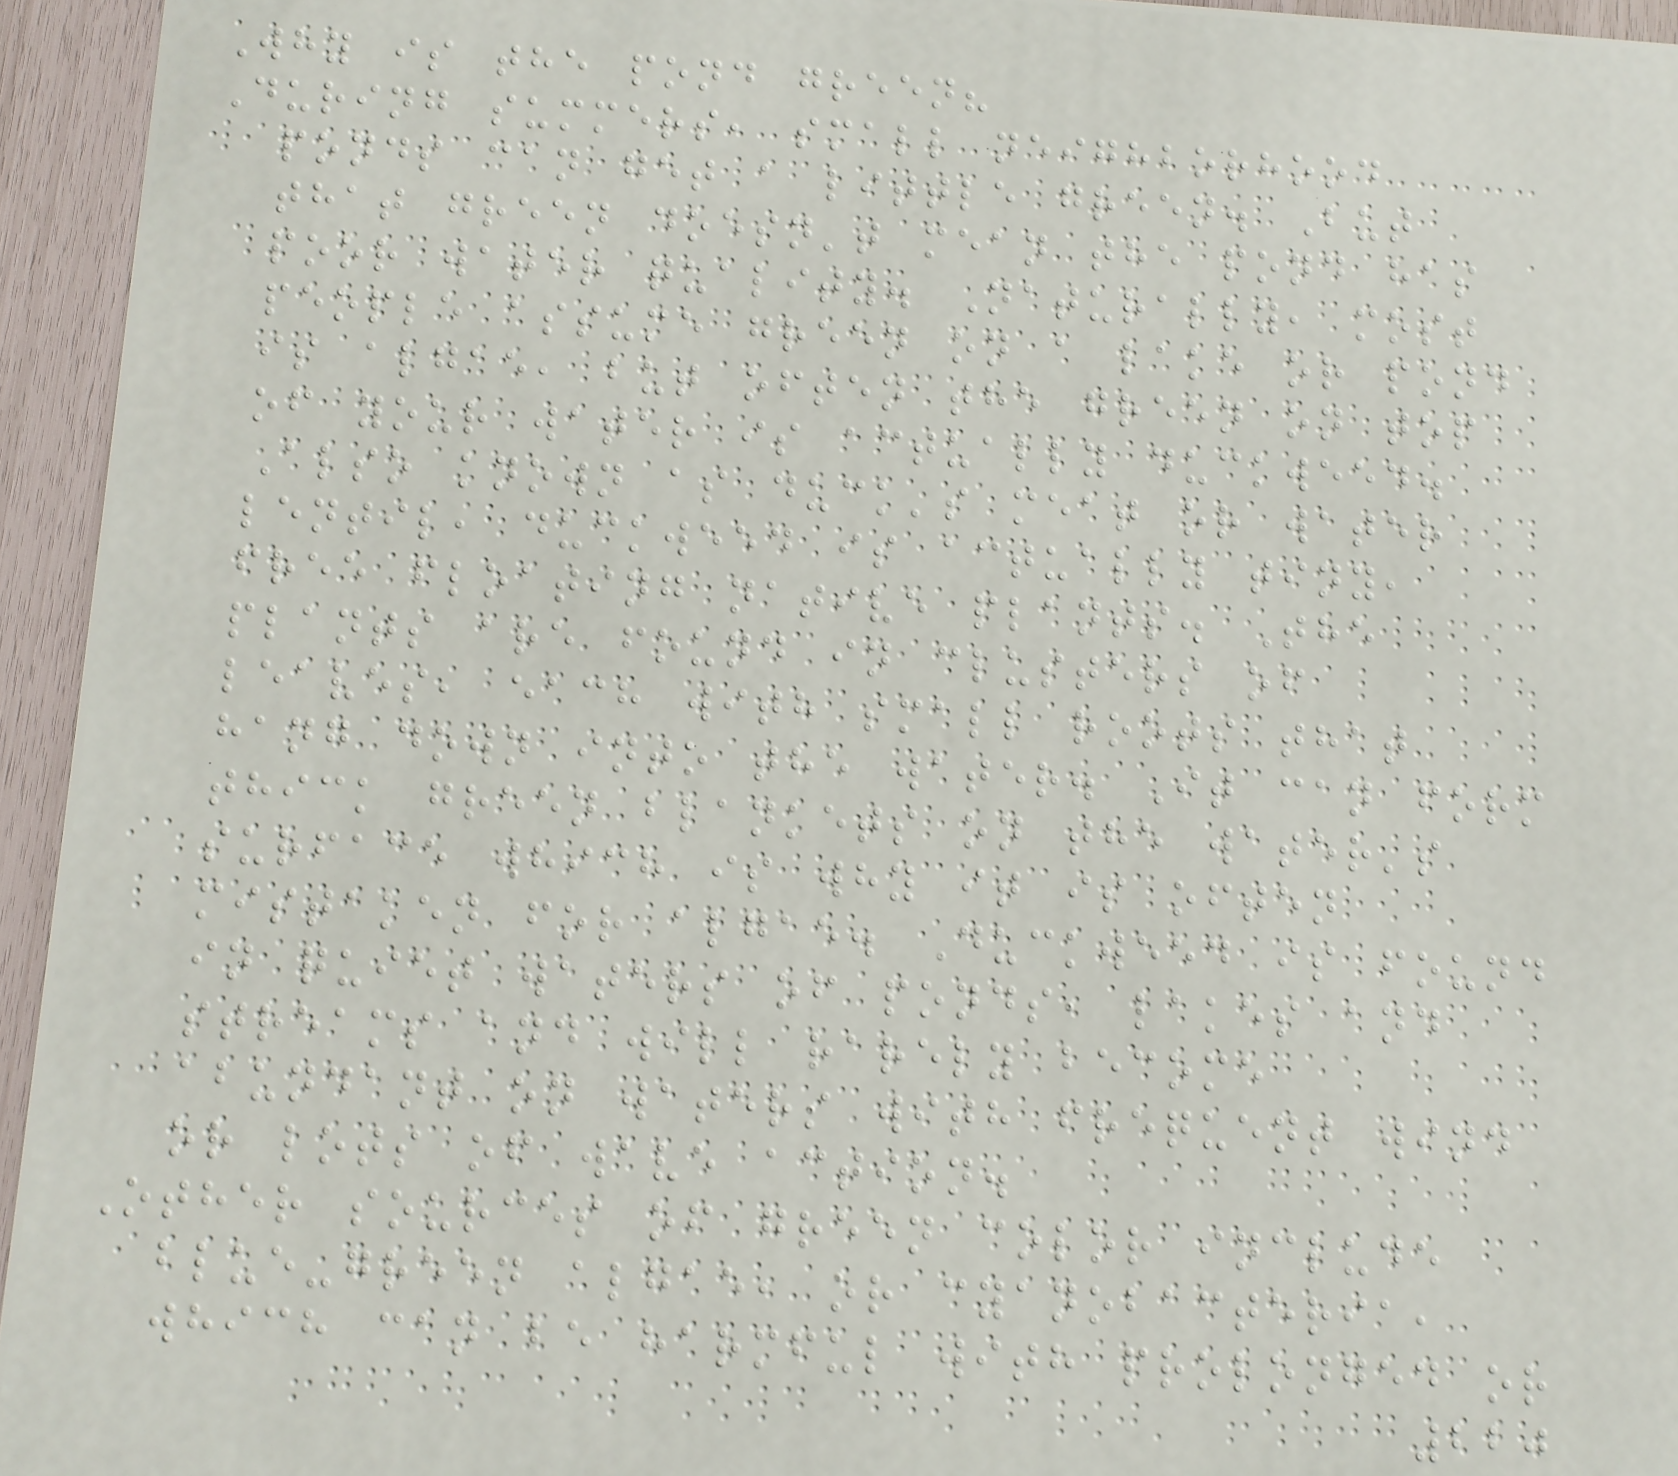Why is the pond green?
During summers, small neighborhood
ponds can get a little green. But
that green doesn't mean the pond has
poor water quality. Naturally, most
people assume green on a lake or pond
is algae, but often the green on top
of your water is actually duckweed.
Also known as duck's meat or water
lentil, duckweed is actually tiny,
free floating native plants. The
plants are found in clusters of
leaves, each with small roots that
hang down into the water. It can form
thick green blankets on the water's
surface which is why it is often
mistaken for algae. Duckweed is found
in quiet waters of ponds, lakes and
streams and will rarely become
abundant on waters with frequent wind
or lots of wave action.
Other sources of green color include
blue-green algae, or cyanobacteria,
which can be harmful with prolonged or
220
